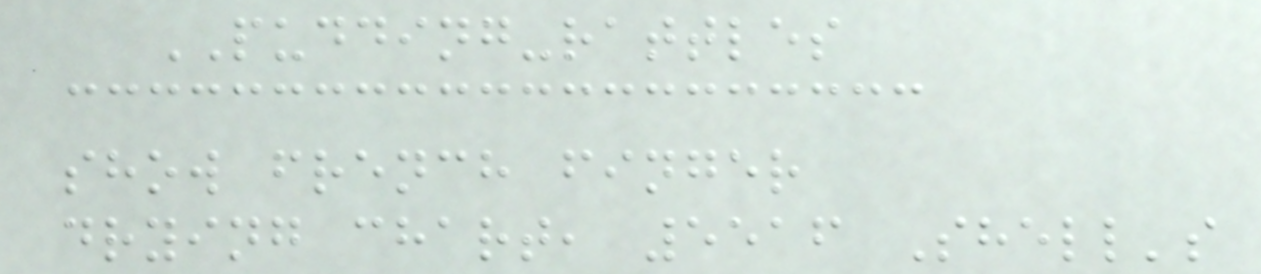PUDDING-rattles
show french finger
drying chart, 5516 Shell's
